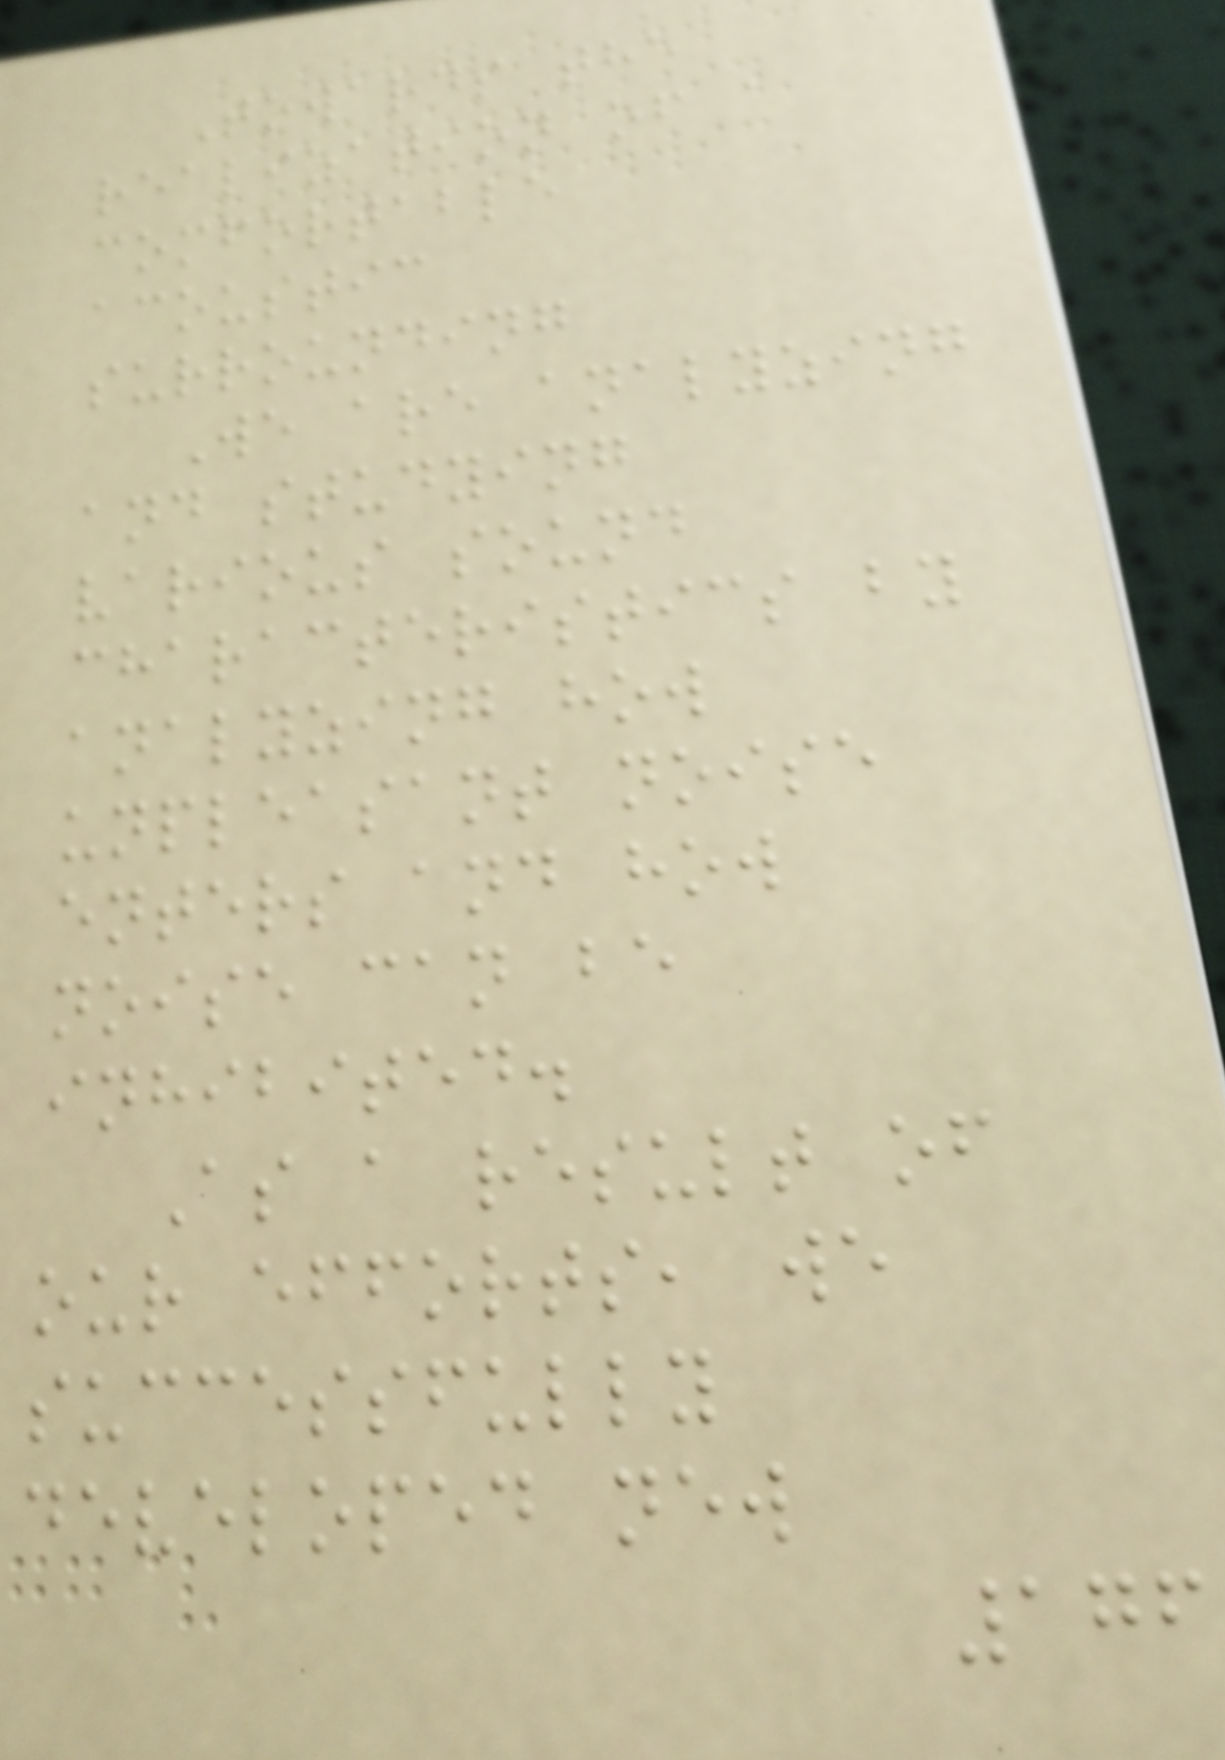Towards the
realization of a
comfortable
acoustic
surrounding
We are analyzing
and studying
various sound
characteristics by
analyzing how
unpleasant noise
enters and how
noise can be
inhibited.
As a result of
our efforts, we
successfully
developed new
176
